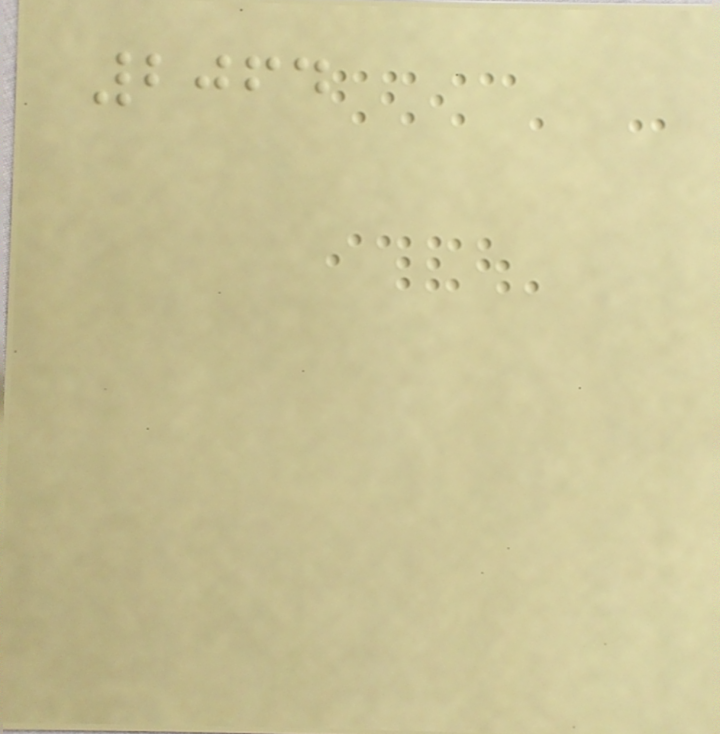2064
